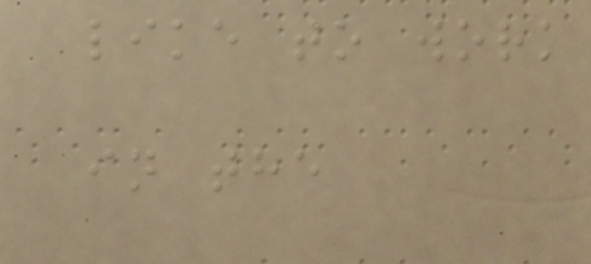like to work
in the
